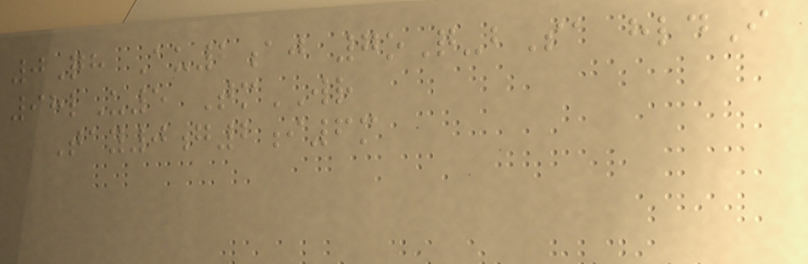0Qh Au2aj 7oQ-bSa hldI
98lU5 TmWR
Tay0g2i6m
